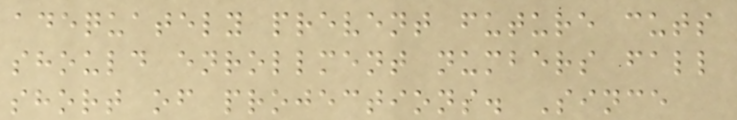adequately prevent future cuts
should enrollment numbers fall
short of projections. Since
